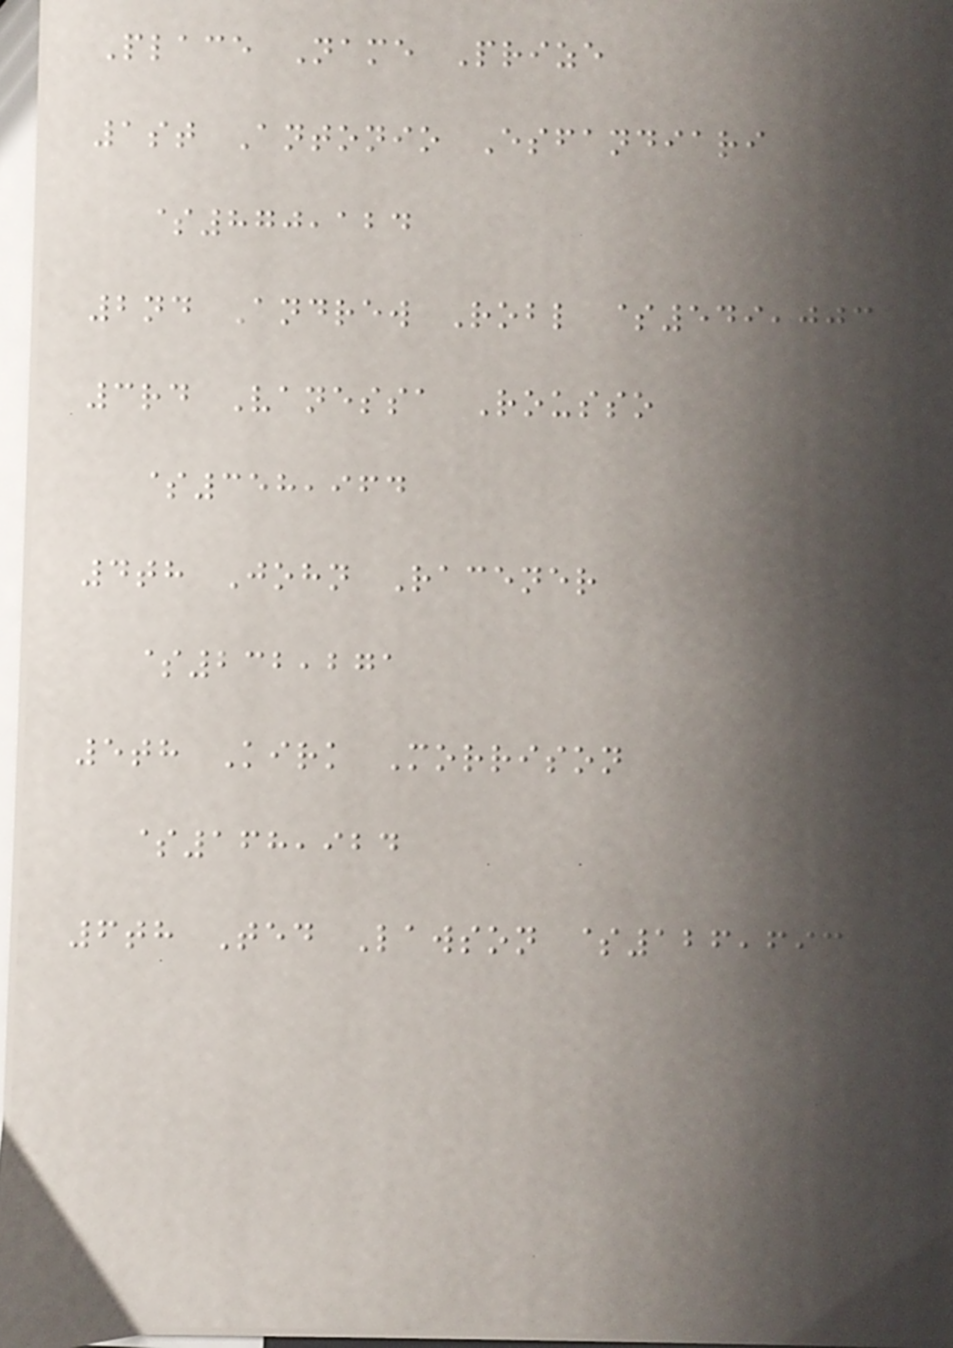Place Name Prize
1st Antonio Esfandiari
$870,124
2nd Andrew Robl $549,003
3rd Vanessa Rousso
$358,964
4th John Racener
$232,271
5th Kirk Morrison
$168,924
6th Ted Lawson $126,693
